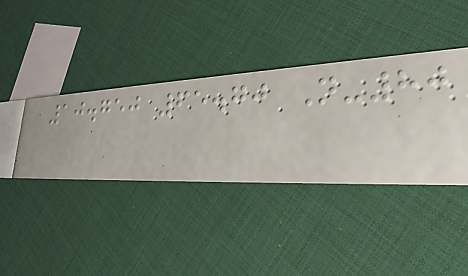10.750 65.70 N-80
